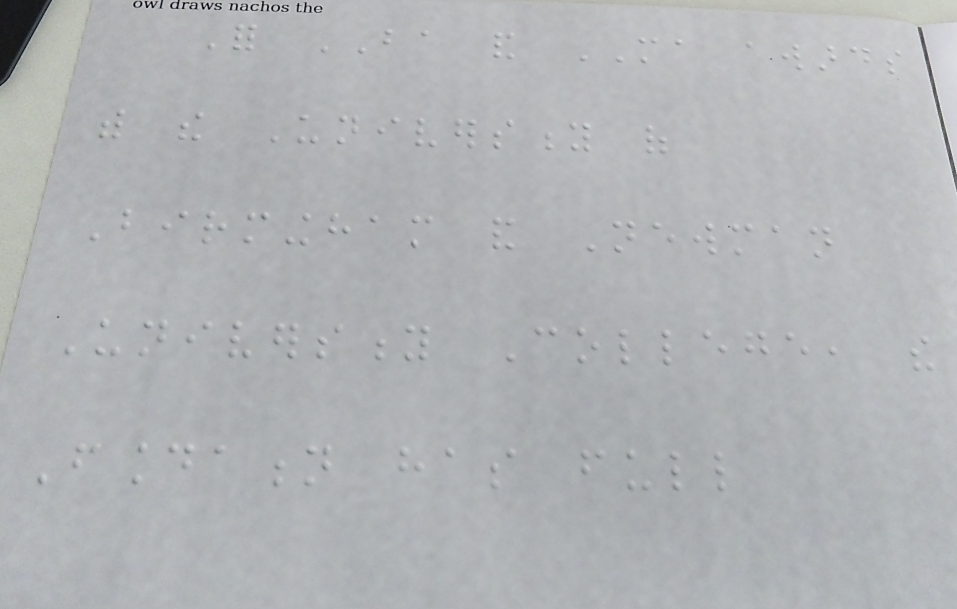For BA and MA awards
with the University of
Birmingham and Newman
University College, the
Foundation has full
